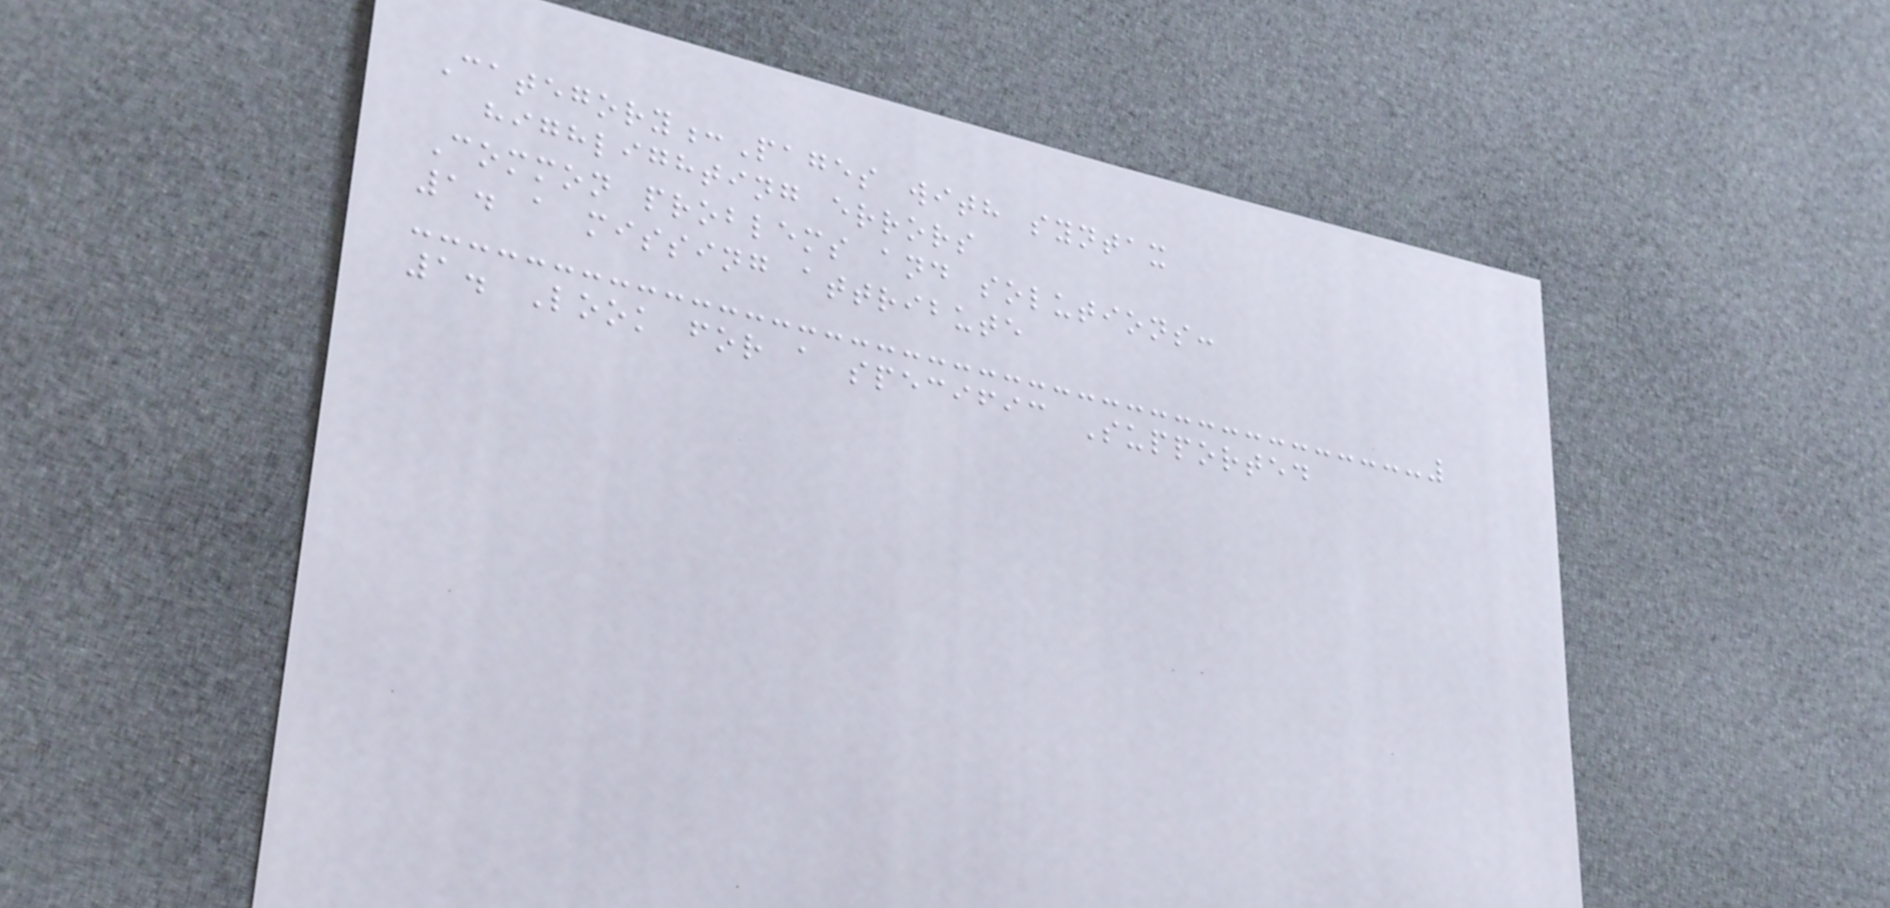Category:Pages with syntax
highlighting errors
Common problems and solutions:
1. a missing attribute
1. Look for a specific Supported
